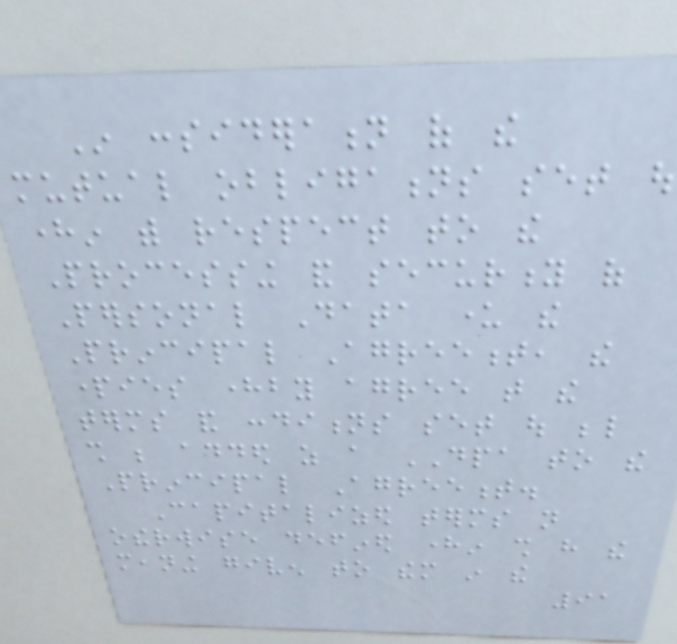In consideration of the
mutual obligations set out
herein with respect to the
Processing and security of
Personal Data under the
Principal Agreement, the
parties hereby agree that the
terms and conditions set out below
shall be added as a DPA to the
Principal Agreement.
Capitalized terms not
otherwise defined herein shall have the
meaning given to them in the
91
